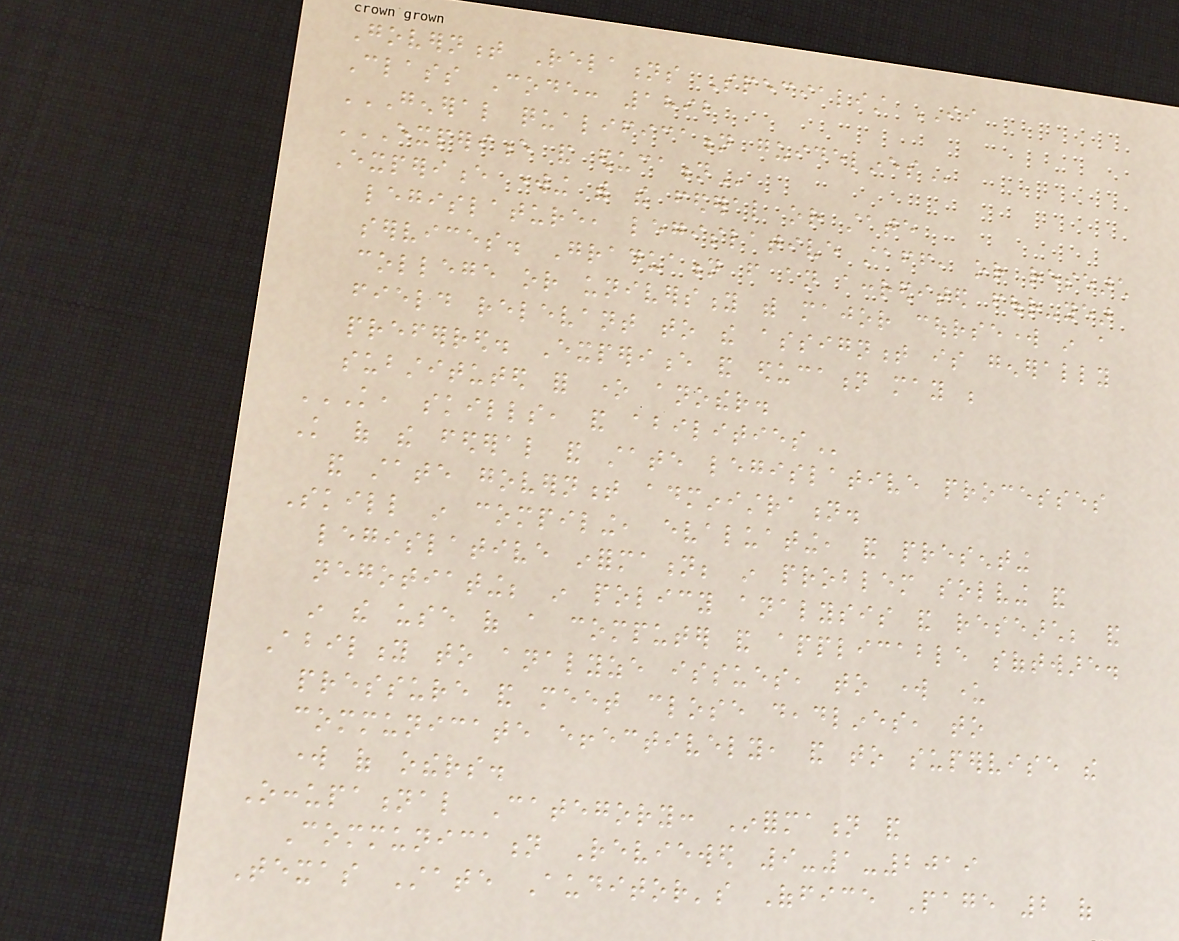Government Relations Specialist II
Class Code: 1892
GENERAL QUALIFICATION GUIDELINES
EXPERIENCE AND EDUCATION
Experience working with the federal or state
legislature, legislative staff, or research
services. Graduation from an accredited four-year
college or university with major coursework in a
field relevant to the assignment is generally
preferred. Experience and education may be
substituted for one another.
KNOWLEDGE, SKILLS, AND ABILITIES
Knowledge of the federal and state legislative processes
and state government administration.
Skill in compiling, evaluating, and presenting
legislative information; in problem solving and
negotiating; in policy analysis and research; and
in the use of a computer and applicable software.
Ability to analyze issues, to work under
pressure and meet close deadlines, to
communicate effectively, and to supervise the
work of others.
Occupational Category: Information and
Communication Reviewed 9-1-2019
Texas State Auditor's Office Page 2 of
